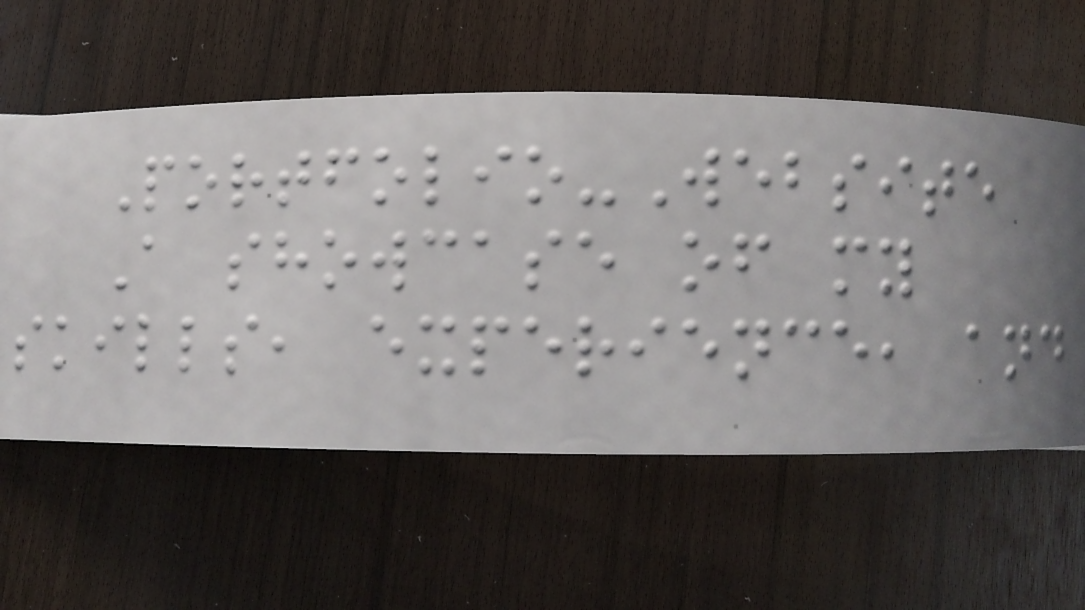Portfolio-Website
A showcase of my
skills, experience, and
